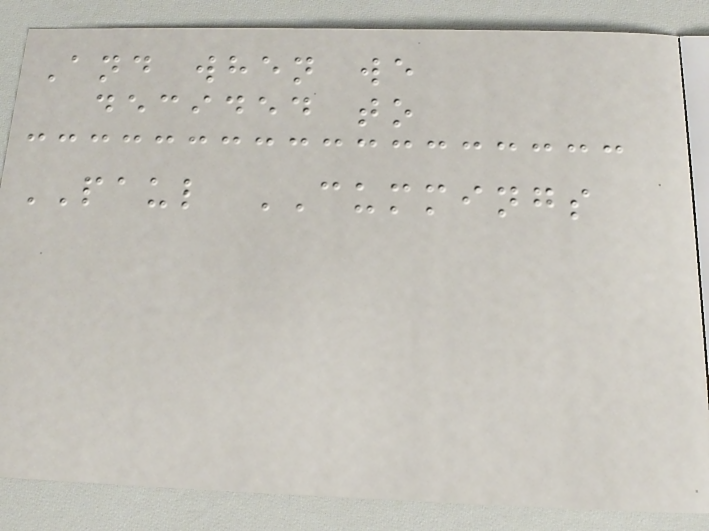And when we
decided to
PAUL CUMMINGS
